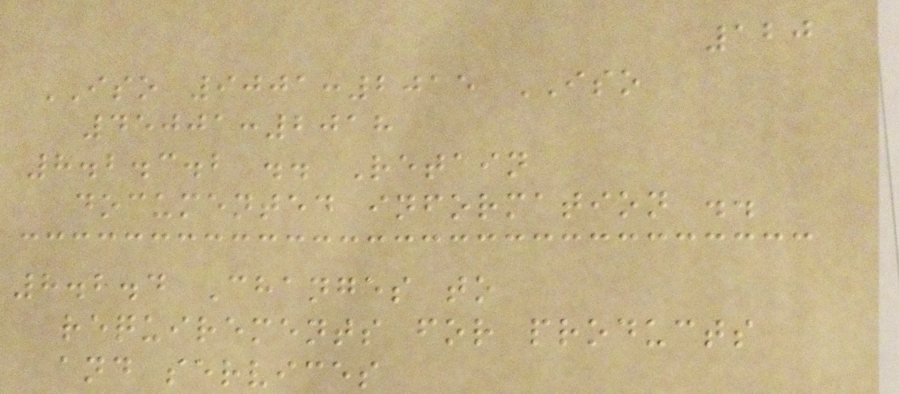120
ISO 9001:2015 ISO
45001:2018
8.2.3.2 .. Retain
documented information ..
8.2.4 Changes to
requirements for products
and services
